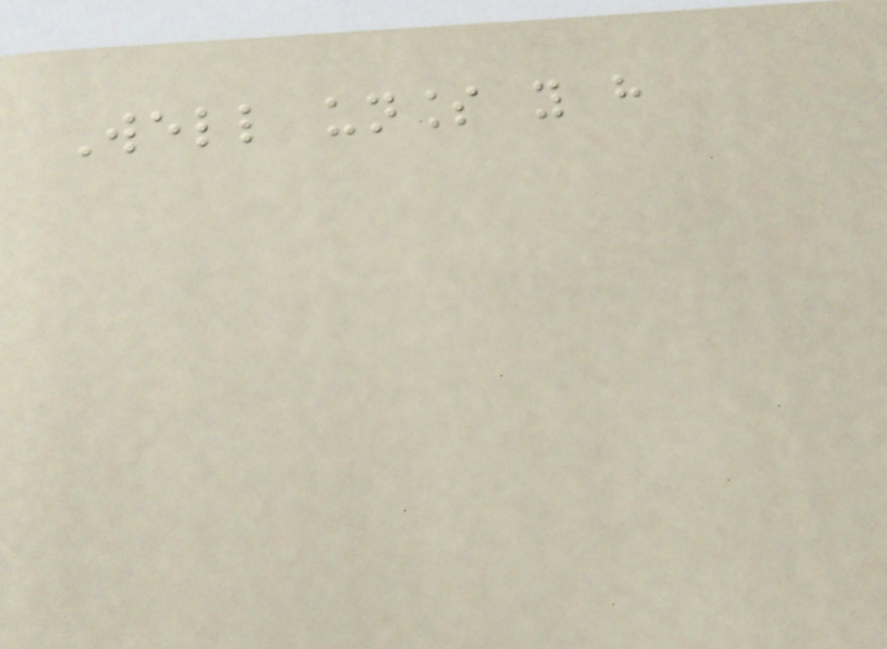Well unless you have
